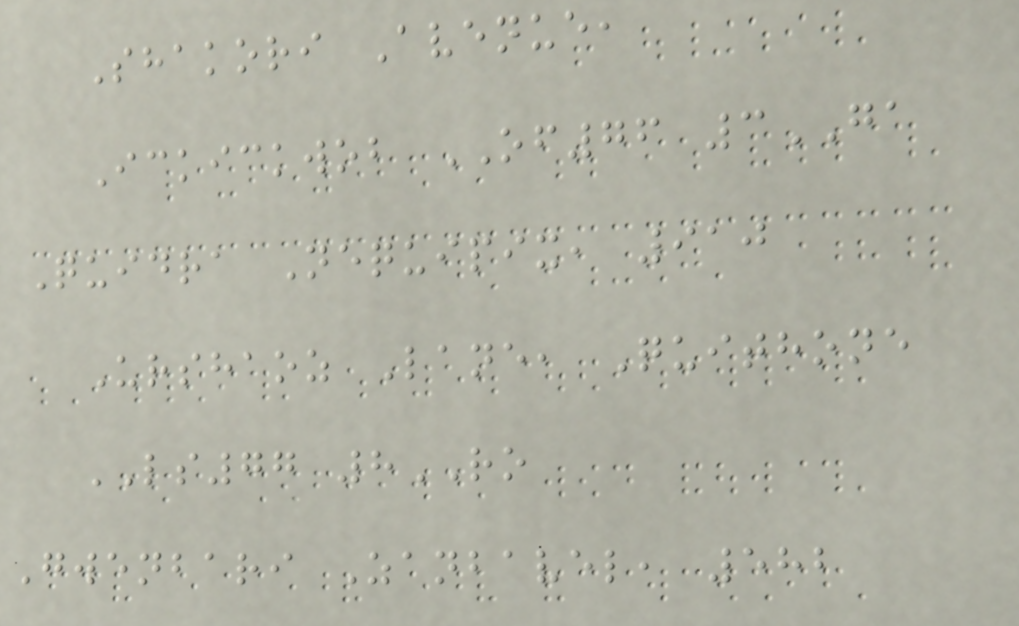Shakori Avenue,
Ickickwob OF76 3GA
Quidra Nequipix, 910
Urshaoz Lane, Quithone
LS77 8RO
Gwenbari Zanbavel, 582
